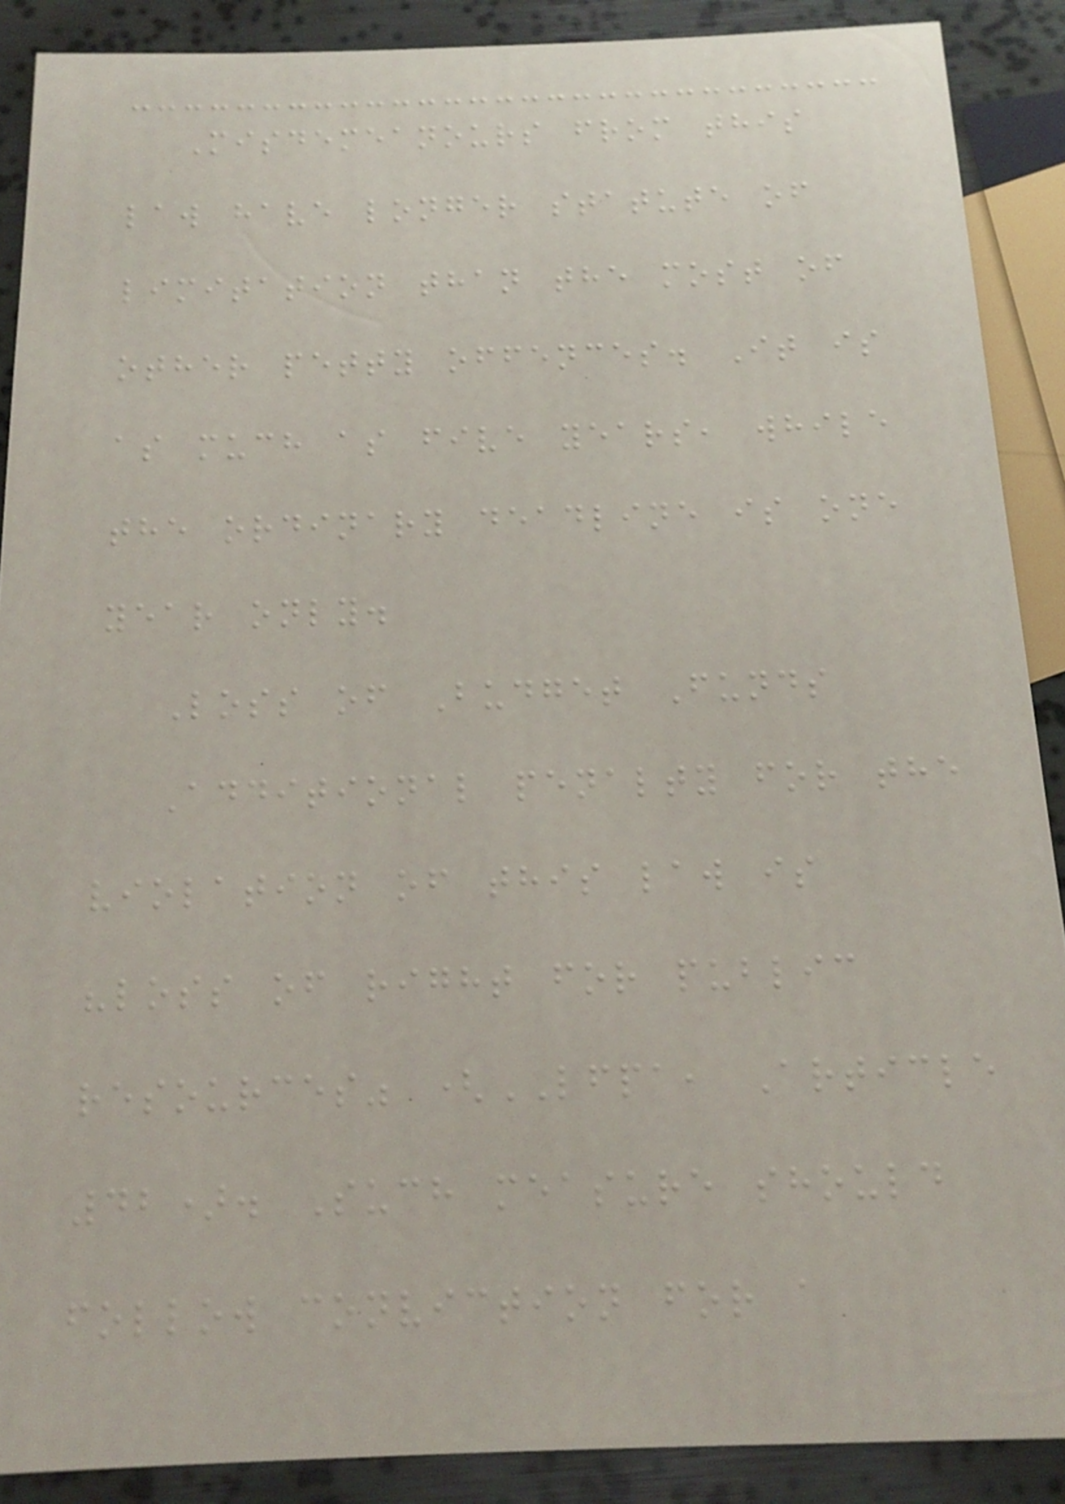Misdemeanours from this
law have longer statute of
limitation than the most of
other petty offences. It is
as much as five years, while
the ordinary deadline is one
year only.
Loss of Budget Funds
Additional penalty for the
violation of this law is
"loss of right for public
resources" (LFPA, Article
42). Such measure should
follow conviction for a
